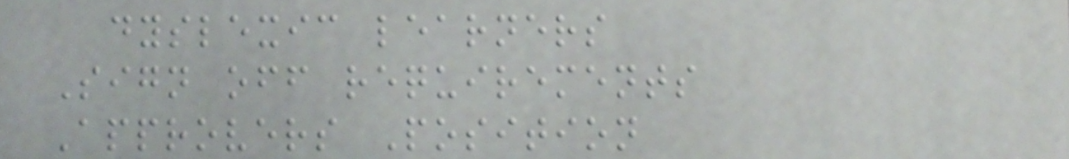dyslexic learners
Sign off requirements
Approvers Position
